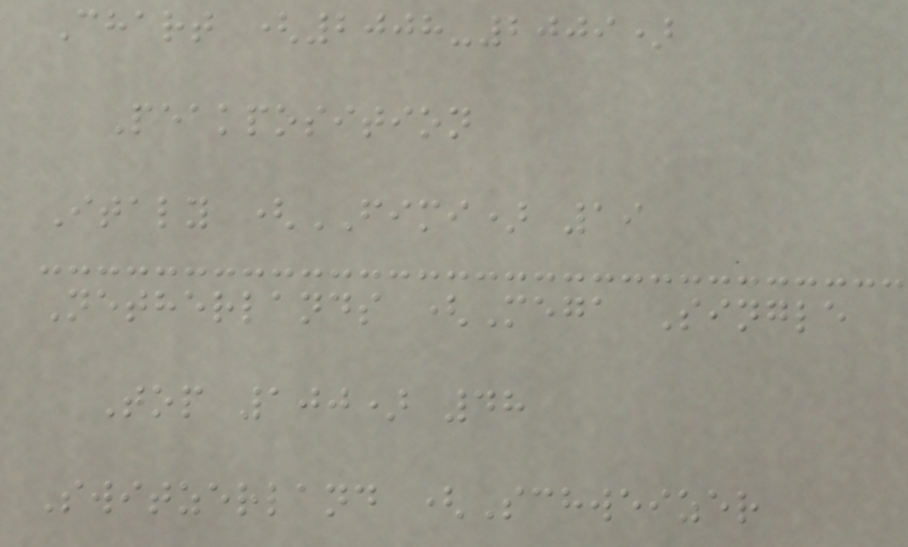Chart (2008-2009)
Peakposition
Italy (FIMI) 19
Netherlands (Mega Single
Top 100) 48
Switzerland (Schweizer
